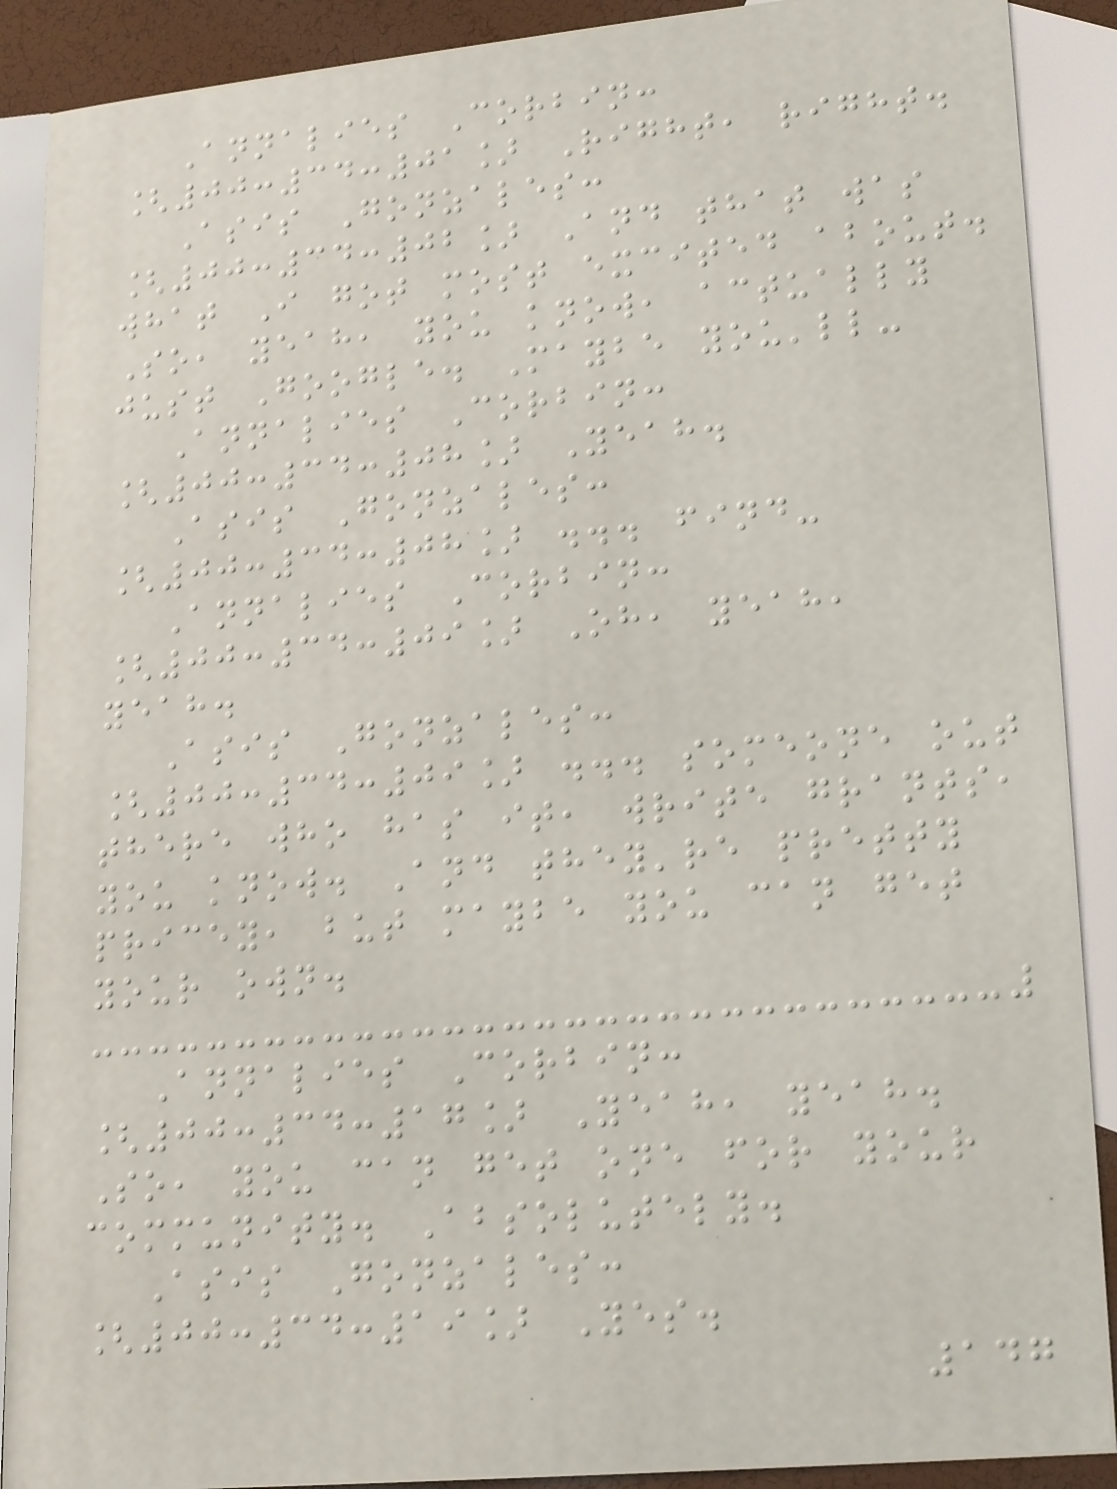Annalies Corbin:
[00:34:01] Right, right.
Asis Gonzales:
[00:34:02] And that was
what I got most excited about.
So, yeah, you know, actually
just Google. Maybe you'll-
Annalies Corbin:
[00:34:08] Yeah.
Asis Gonzales:
[00:34:08] ... find-
Annalies Corbin:
[00:34:09] Oh, yeah,
yeah.
Asis Gonzales:
[00:34:09] ... someone out
there who has it, write grants,
you know. And they're pretty
pricey, but maybe you can get
your own.
Annalies Corbin:
[00:34:17] Yeah, yeah.
So, you can get one for your
community. Absolutely.
Asis Gonzales:
[00:34:19] Yes.
147
